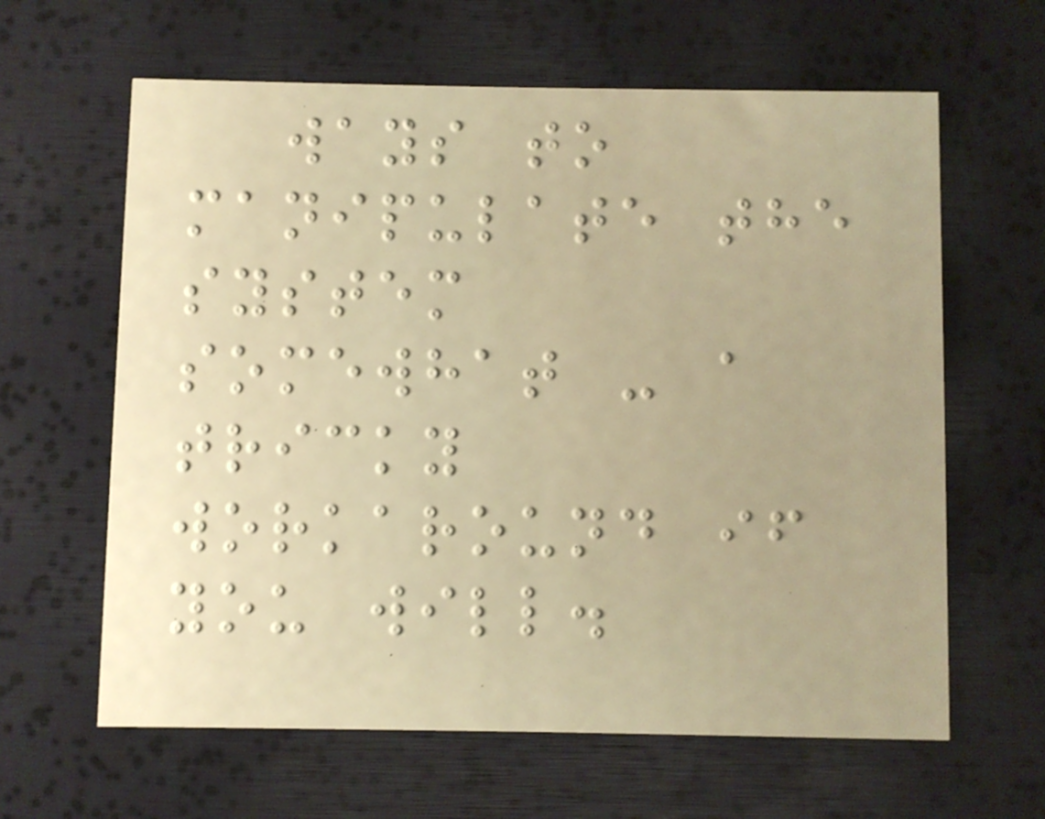ways to
manipulate the
system
somewhat - a
tricky
workaround if
you will.
